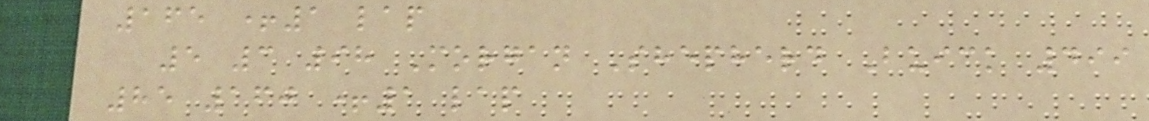165 +1 lap
5 3 98 Morgan Shepherd Buick 499
85 160 +1 lap
